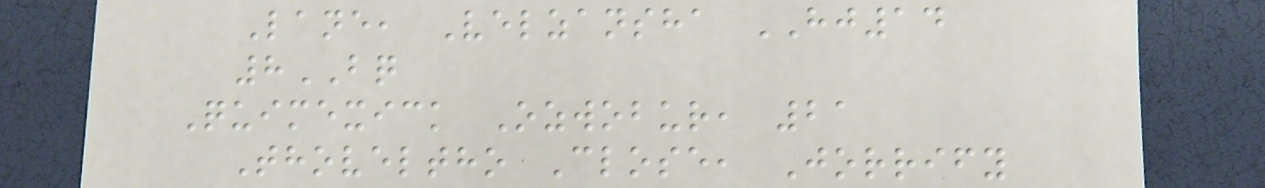Lane, Velzansha HJ14
8BQ
Quimexick Ozwobur, 21
Thoveltho Close, Jorrify
